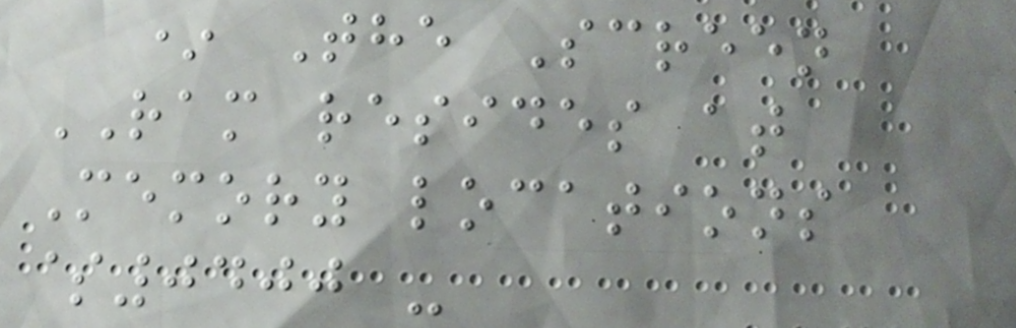* The Screen
RAM resides at
Memory locations
$0400 -
